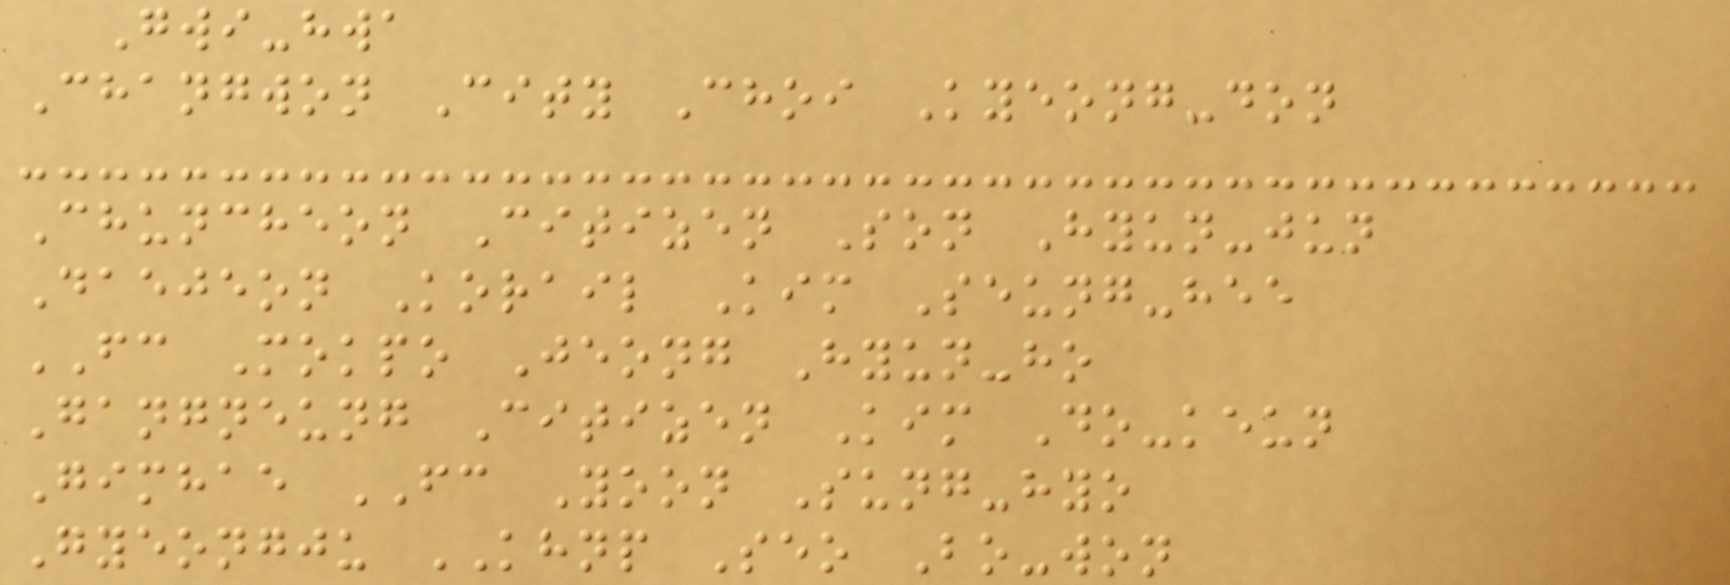Gwi-hwa
Changwon City Choi Kyeong-don
Chuncheon Citizen Son Hyun-jun
Daejeon Korail Kim Seung-hee
FC Mokpo Jeong Hyun-ho
Gangneung Citizen Kim Do-keun
Gimhae FC Yoon Sung-hyo
Gyeongju KHNP Seo Bo-won
